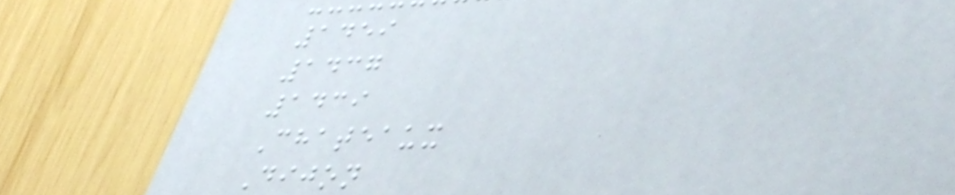1459
1437
1439
Chateaux
Dijon
